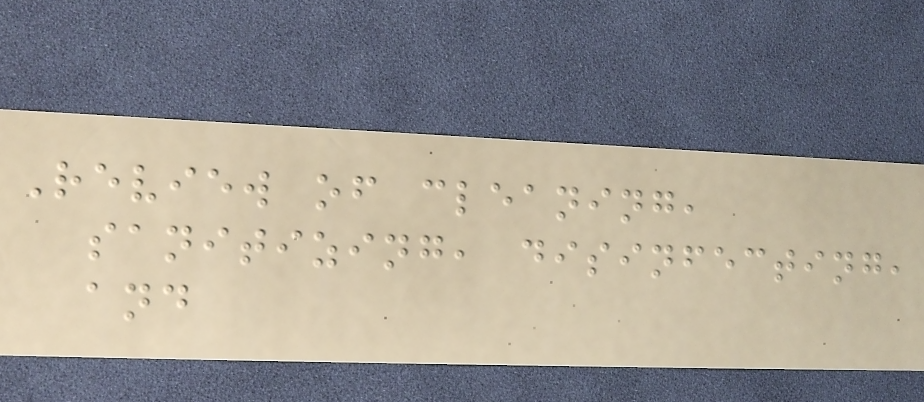Review of cleaning,
sanitizing, disinfecting,
and
